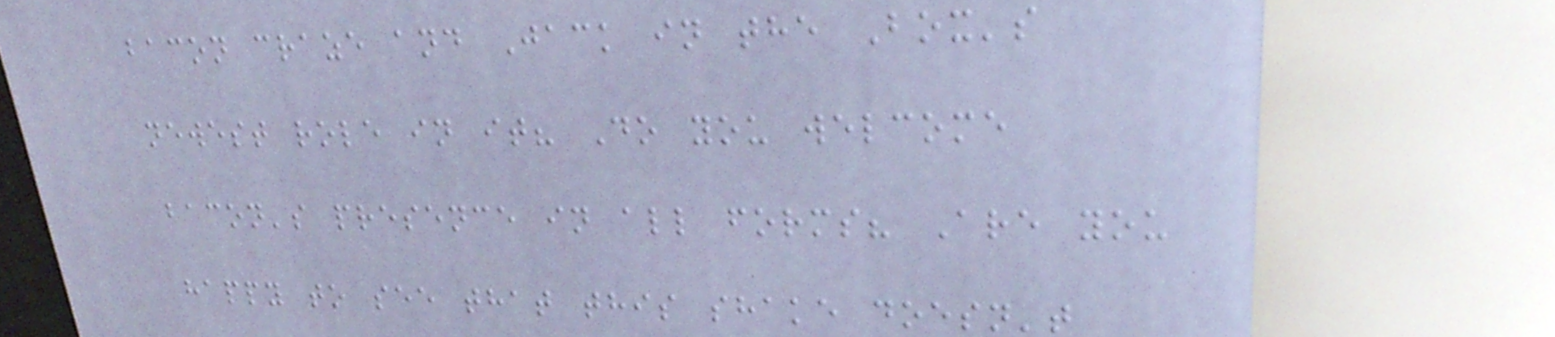bacon craze and Jack in the Box's
newest role in it? Do you welcome
bacon's presence in all forms? Are you
happy to see that this shake doesn't
